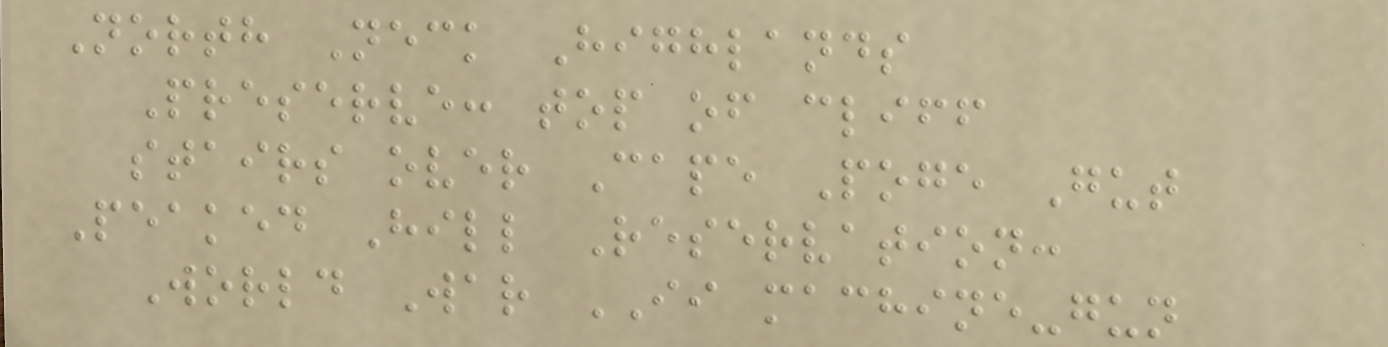North Neck Highlands
Preserve: top of cliff
stairs over Cape Poge Gut
Peaked Hill Reservation:
World War II machine-gun
